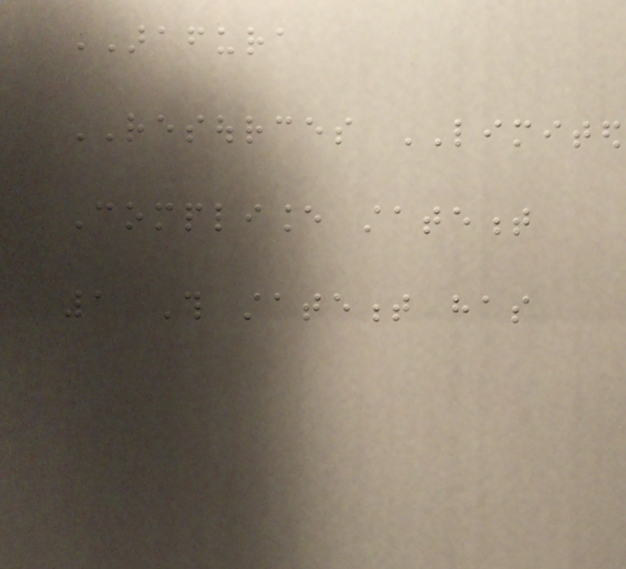ARAFURA
RESOURCES LIMITED
Compliance statement
1 This statement has
